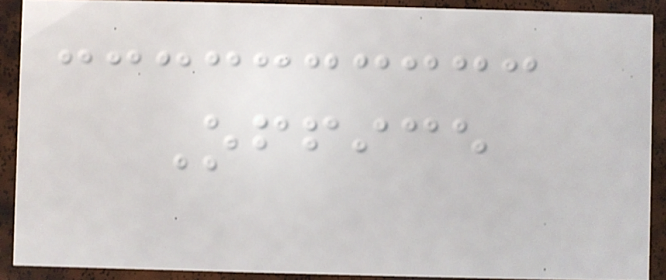Office
